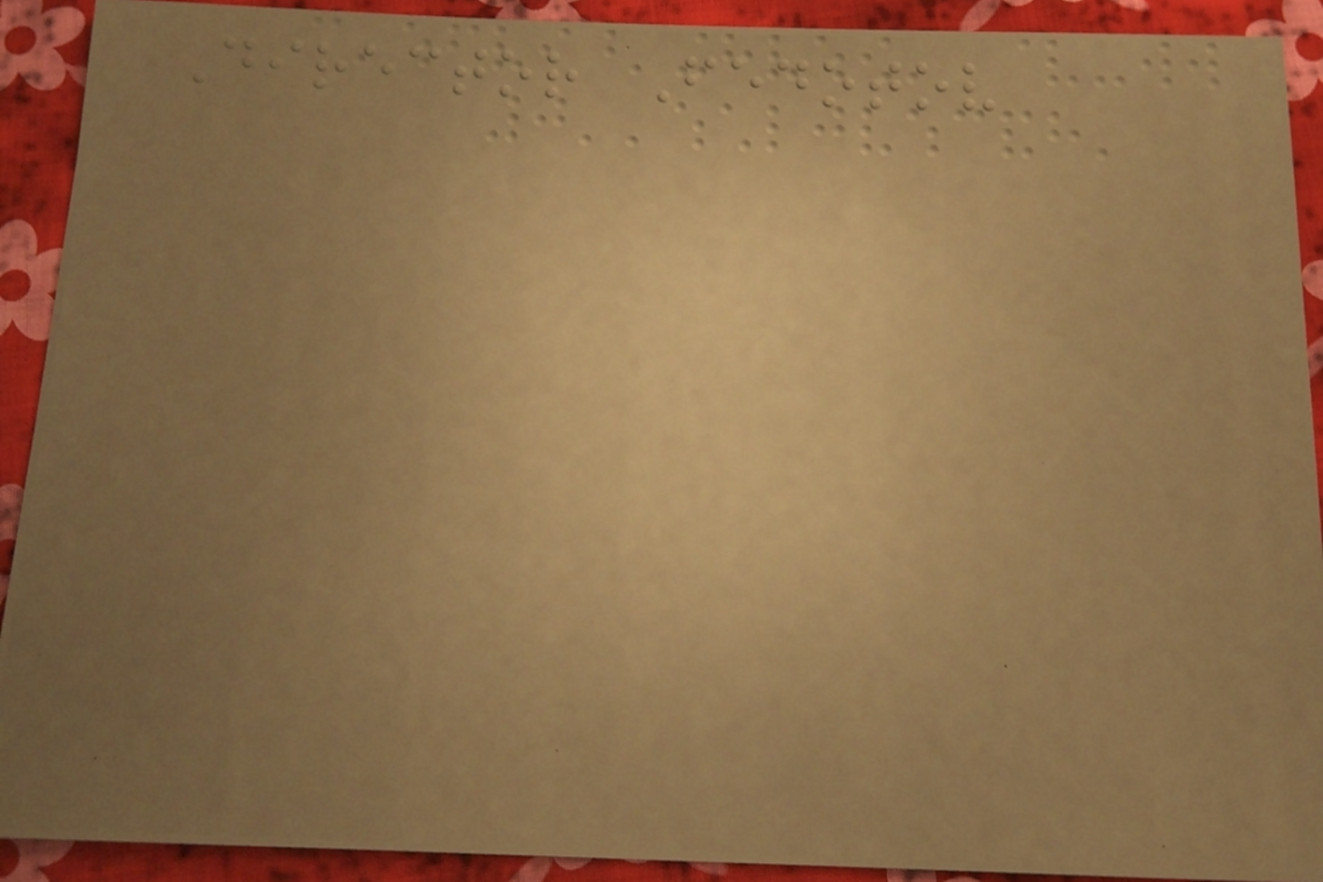Director Fedotov
